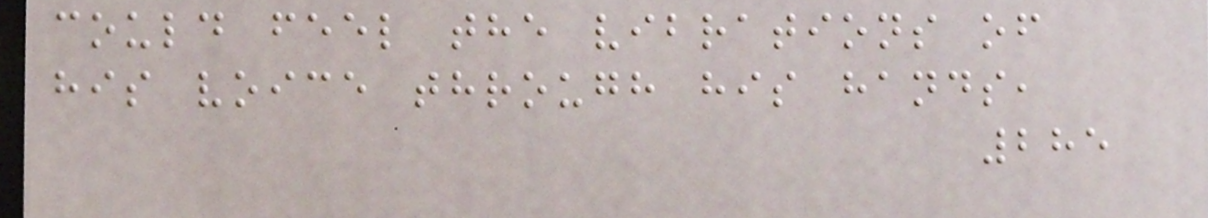could feel the vibrations of
his voice through his hands,
285
